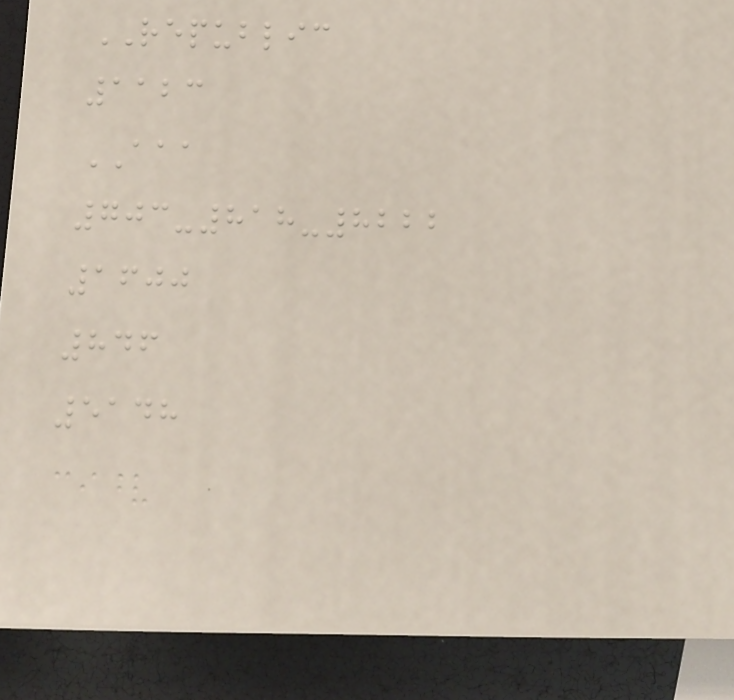REPUBLIC
1123
AAA
703-818-8222
1600
846
5148
